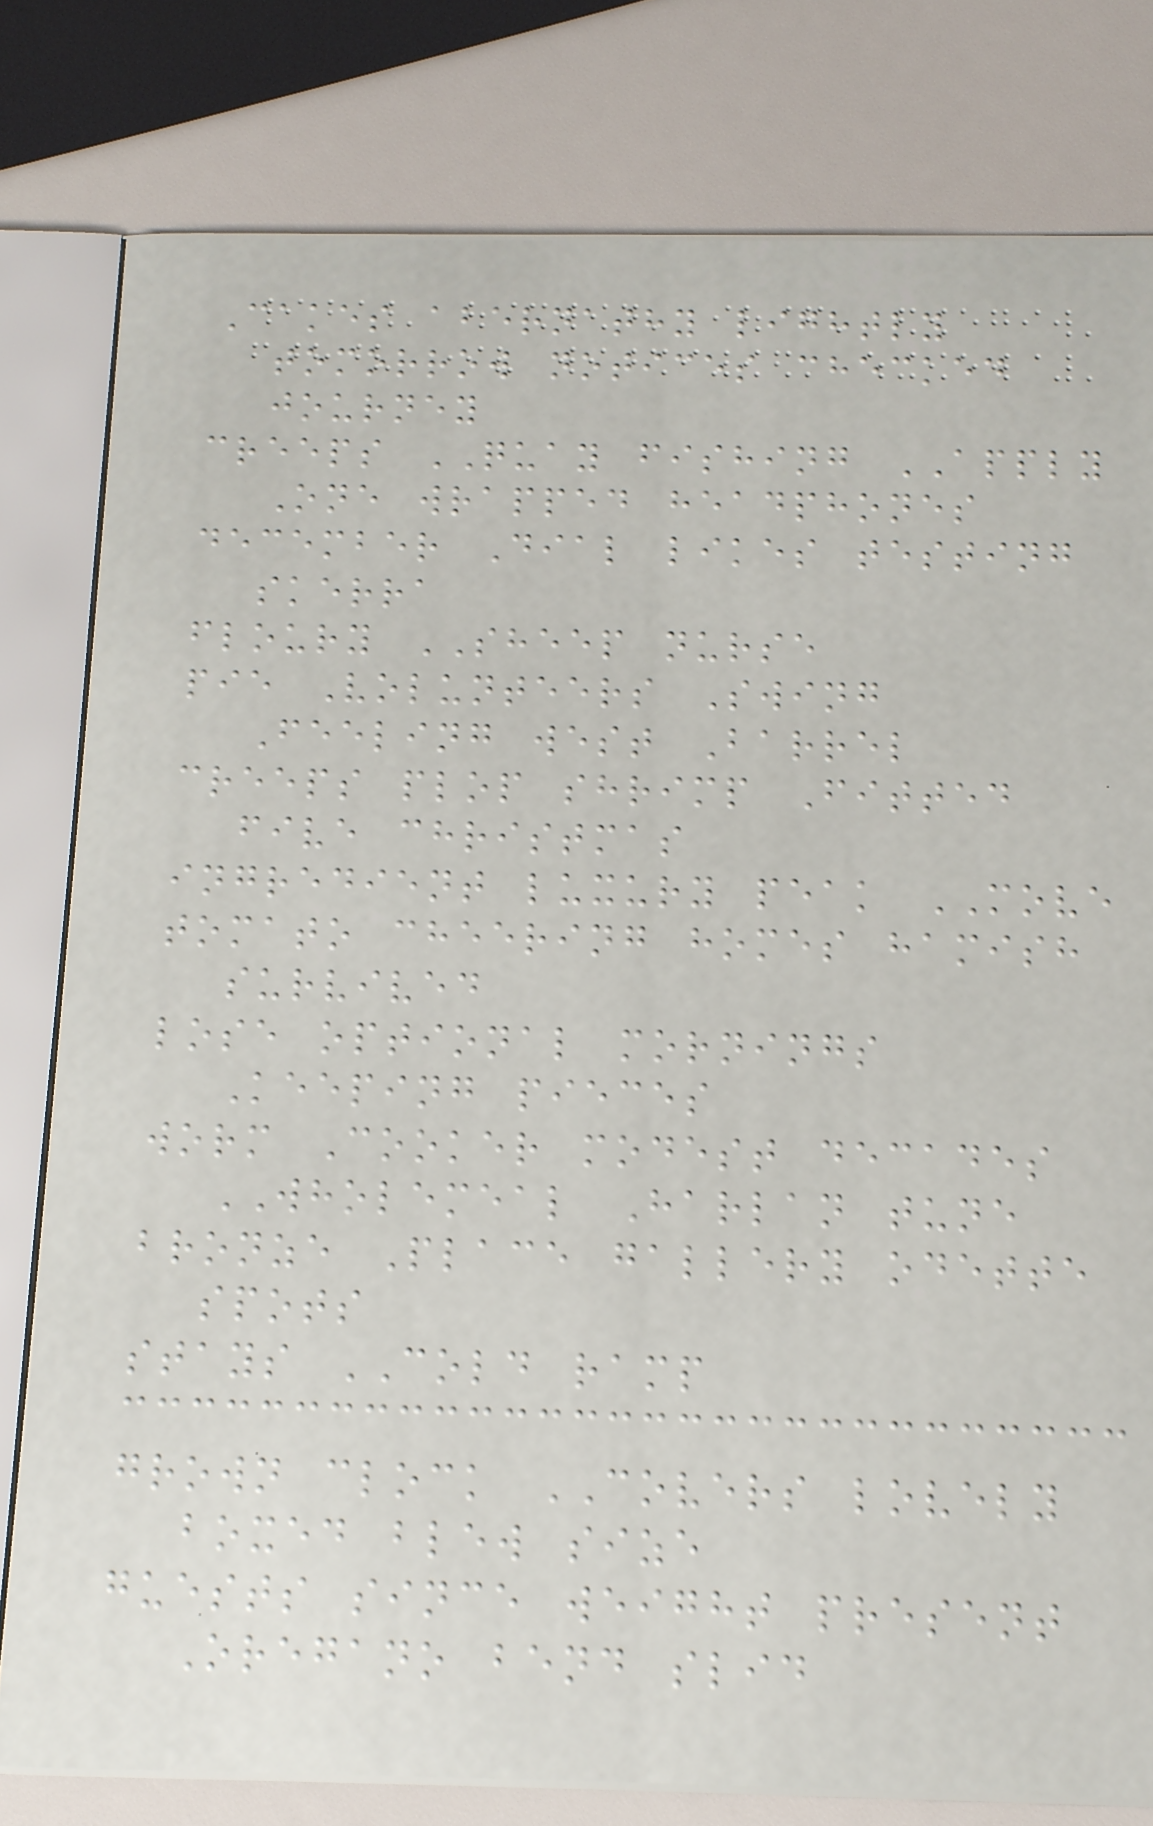Cakes abernathy lightly
tomorrow notices checked
journey
creeps QUAY fishing APPLY
One wrapped headphones
december Dial likes testing
skerra
floury SHEEP nurse
pie Volunteers Swing
Feeling west Barrel
creeps plop shrimp Fitted
five christmas
ingredient luxury peak MOVE
tomato cheering homes hamish
survived
lose optional mornings
Keeping pieces
worm Cooker modest decades
WHOLEMEAL Harlan tune
bronze Place gallery odette
spots
stays COLD ramp
grown clock COVERS lovely
boxed blew size
guests since weight present
Oregano bend slid
